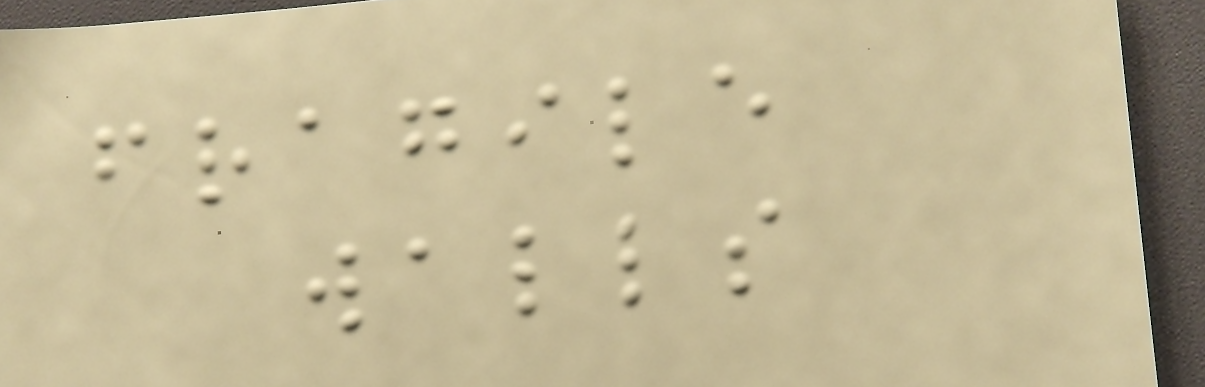fragile
walls
